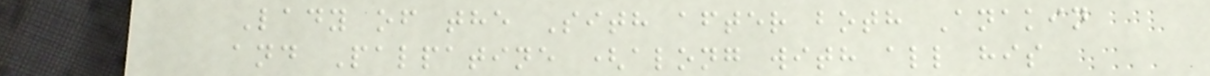Lady of the Sith after both Anakin
and Palpatine (along with all his
